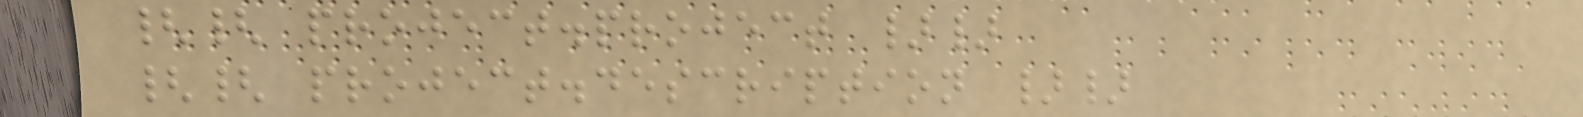{{ project.project }}
{{ project.description }}
